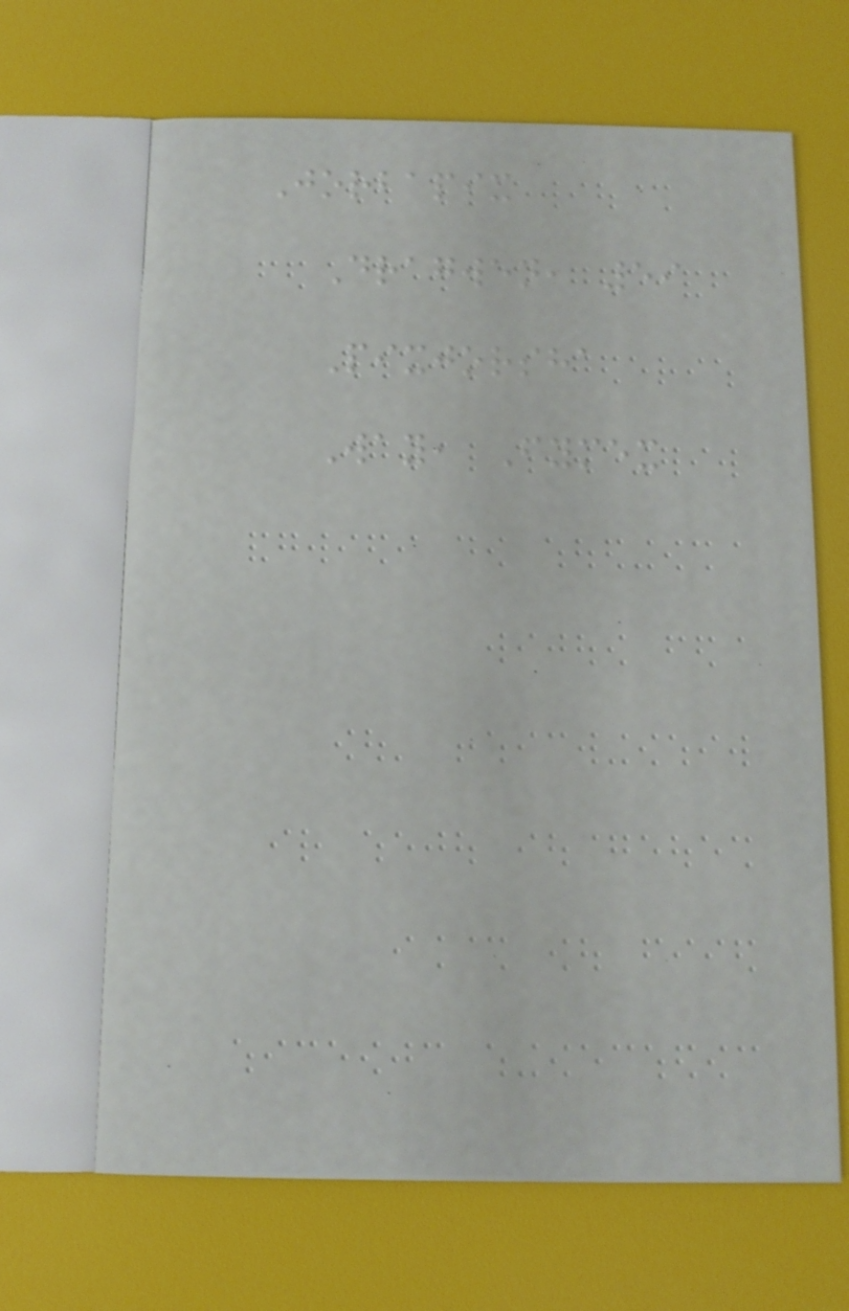Jorbapix
Dragwen, 59
Pixjorsha
Way, Fymex
